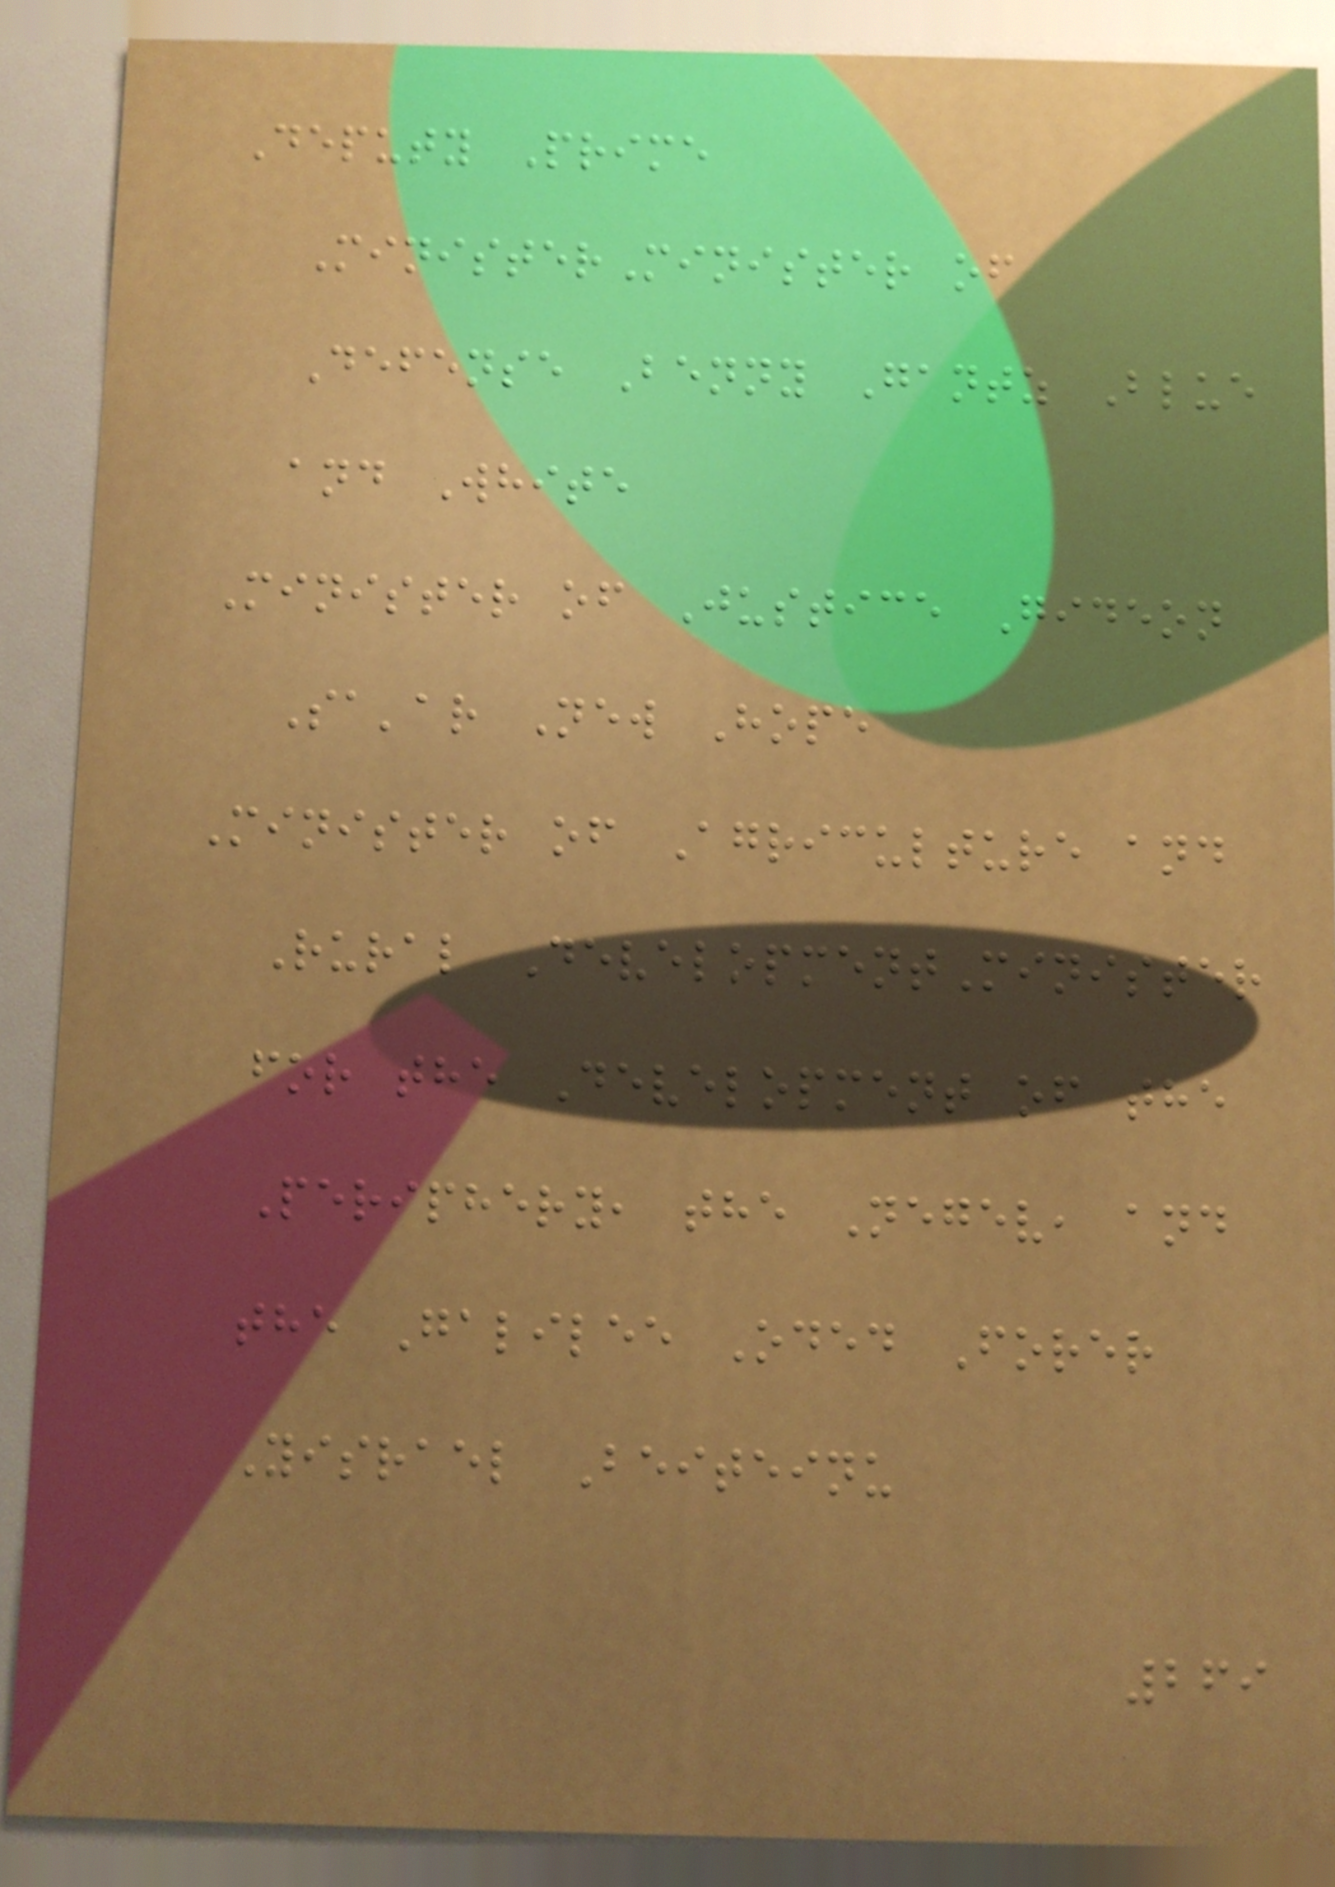Deputy Prime
MinisterMinister of
Defense Benny Gantz Blue
and White
Minister of Justice Gideon
Sa'ar New Hope
Minister of Agriculture and
Rural DevelopmentMinister
for the Development of the
Periphery, the Negev, and
the Galilee Oded Forer
Yisrael Beiteinu
269
